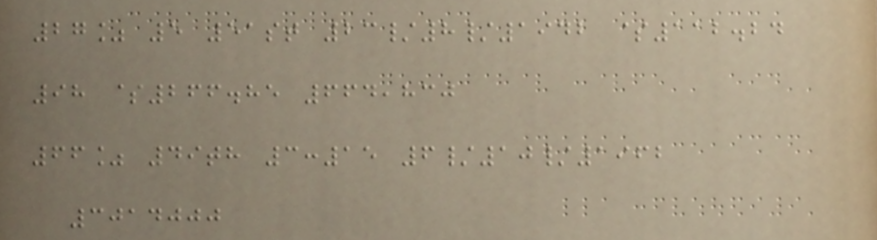27% 5 51st 23/8/1942 $112.24
98 $266.85 664,830
66% 49th 3:15 6/10/1962
3014000
